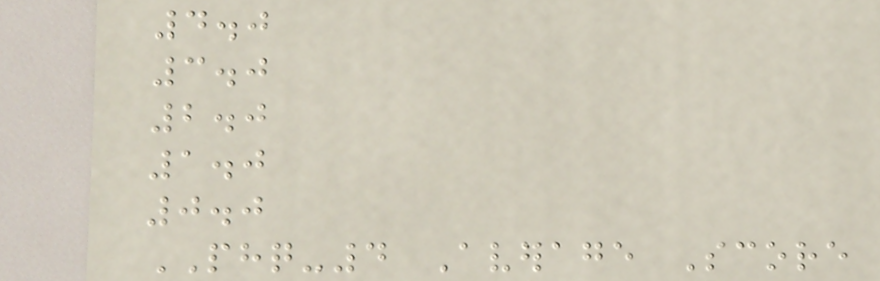4.0
3.0
2.0
1.0
0.0
PHQ-4 Average Score
